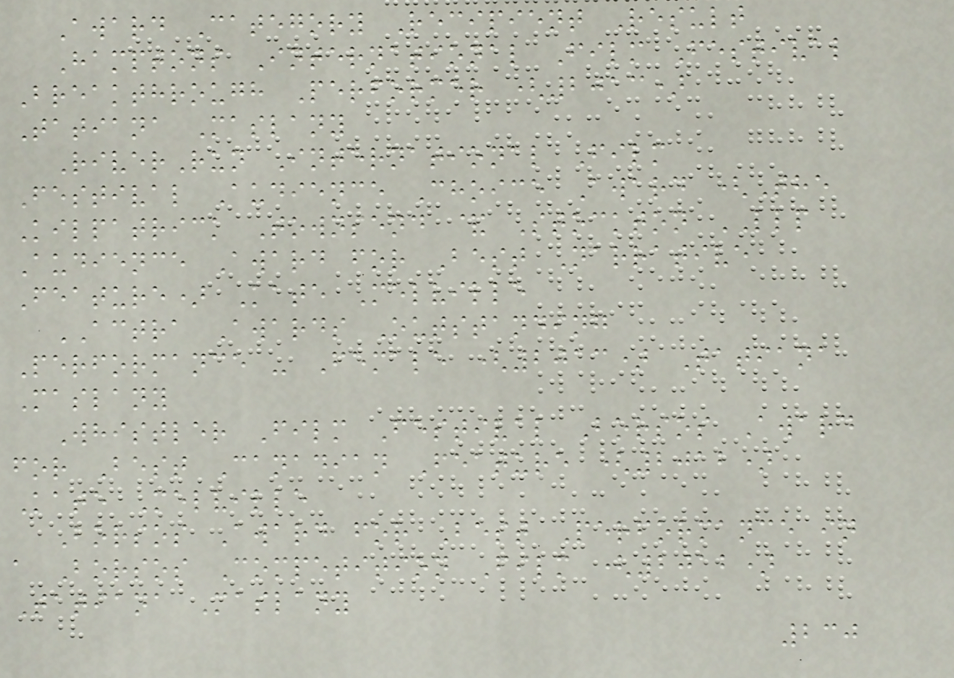Award Category Recipient Result
Hamptons International Film Festival
Breakthrough Performer (2013)
Tatiana Maslany
RiverRun International Film
Festival Audience Choice Award (The
Kilpatrick Townsend & Stockton LLP
Audience Award for Best Narrative
Feature) Kate Melville
ACTRA Awards Outstanding
Performance - Female (2013) Tatiana
Maslany
Whistler Film Festival Borsos Award
for Best Canadian Feature (2012)
Kate Melville
Borsos Award for Best Performance in
a Borsos Competition Film (2012)
Tatiana Maslany
230
